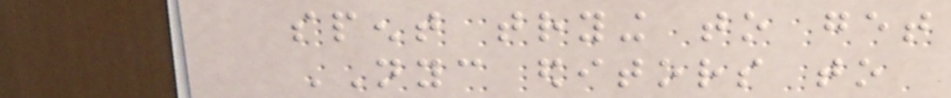spent trying to get
NYC editors to
